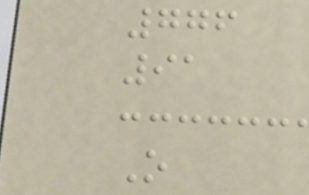776
91
O
